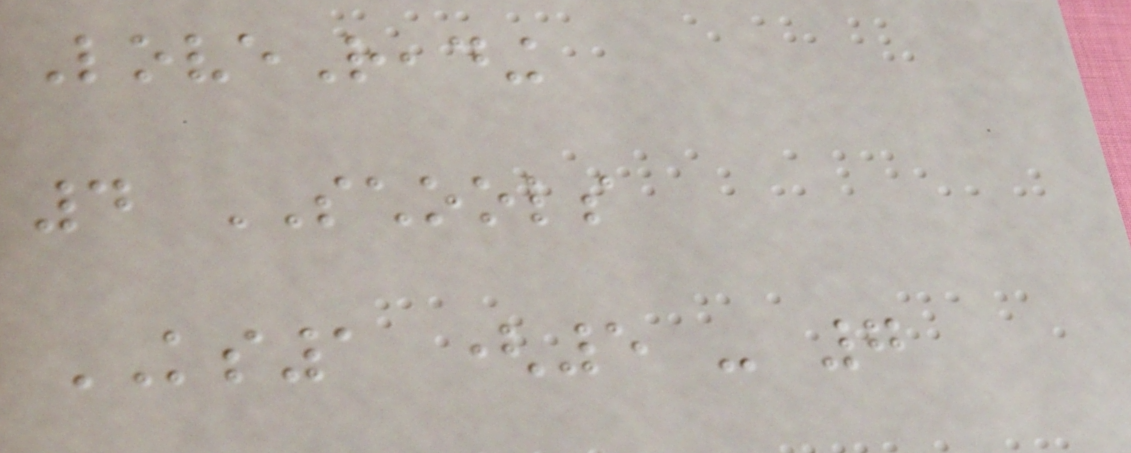LoveReading
4 SCHOOLS
KS1 (5 - 7
